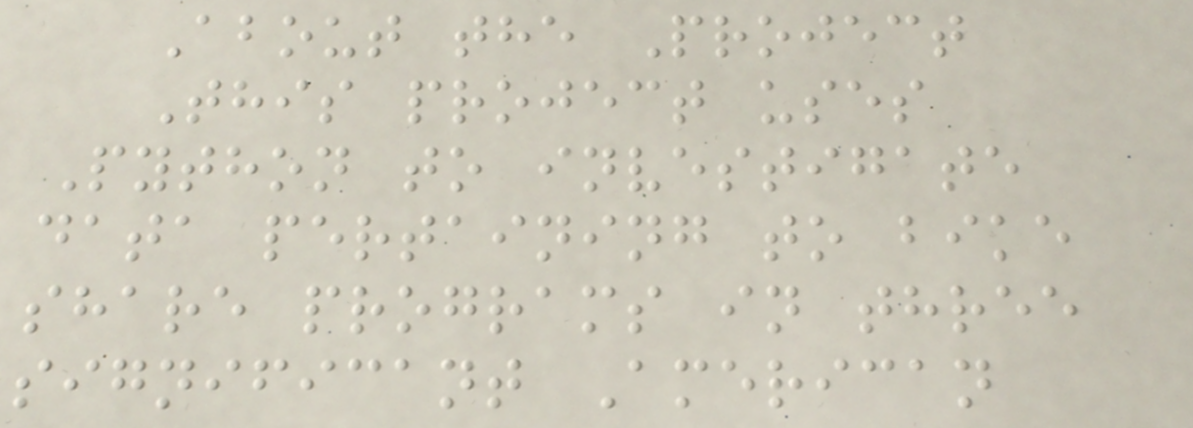About the Project
This project uses
Python to investigate
data pertaining to bike
share programs in three
significant American
